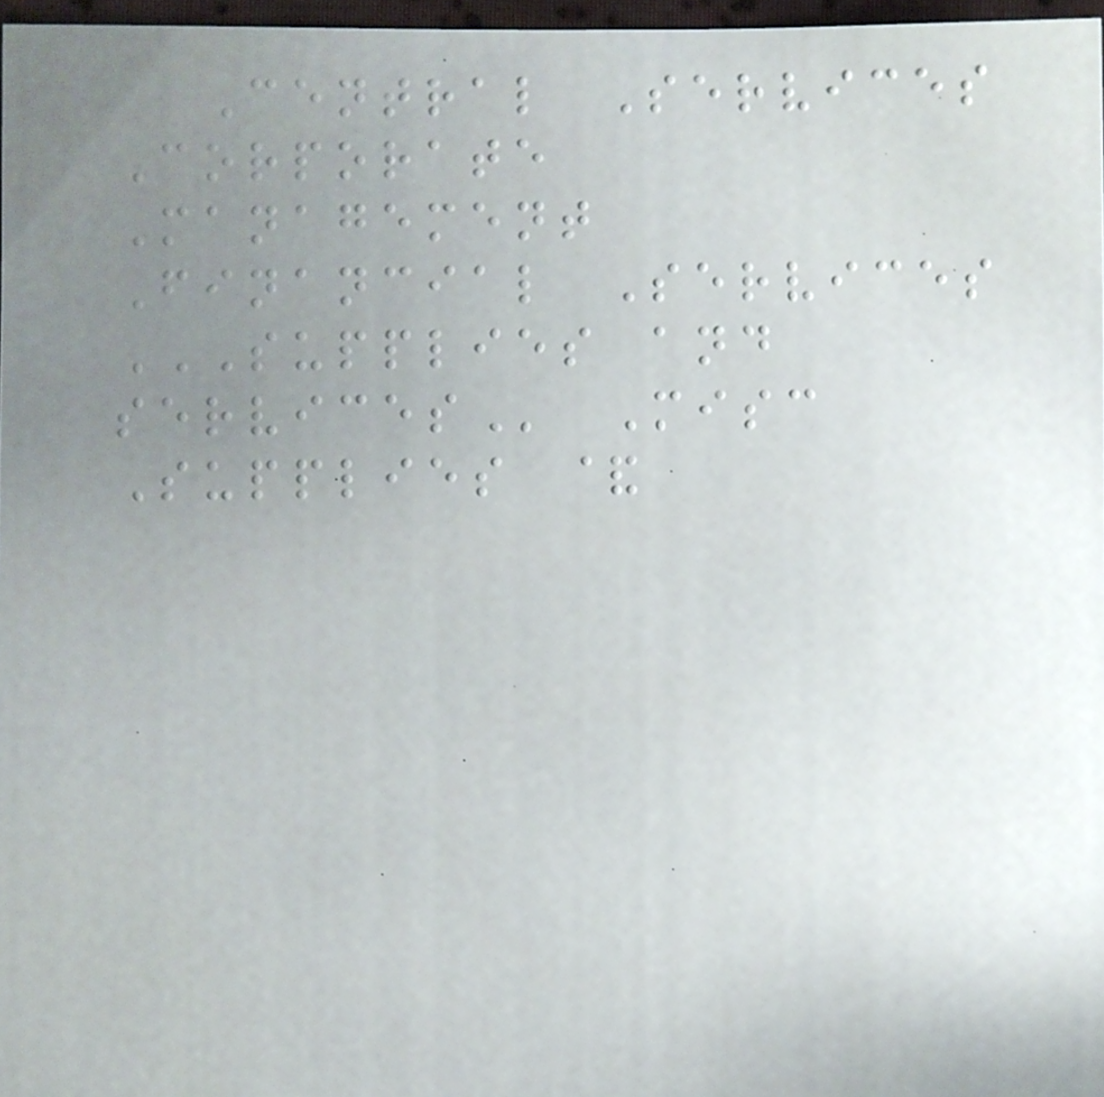Central Services
Corporate
Management
Financial Services
SUPPLIES AND
SERVICES Misc
Supplies &
